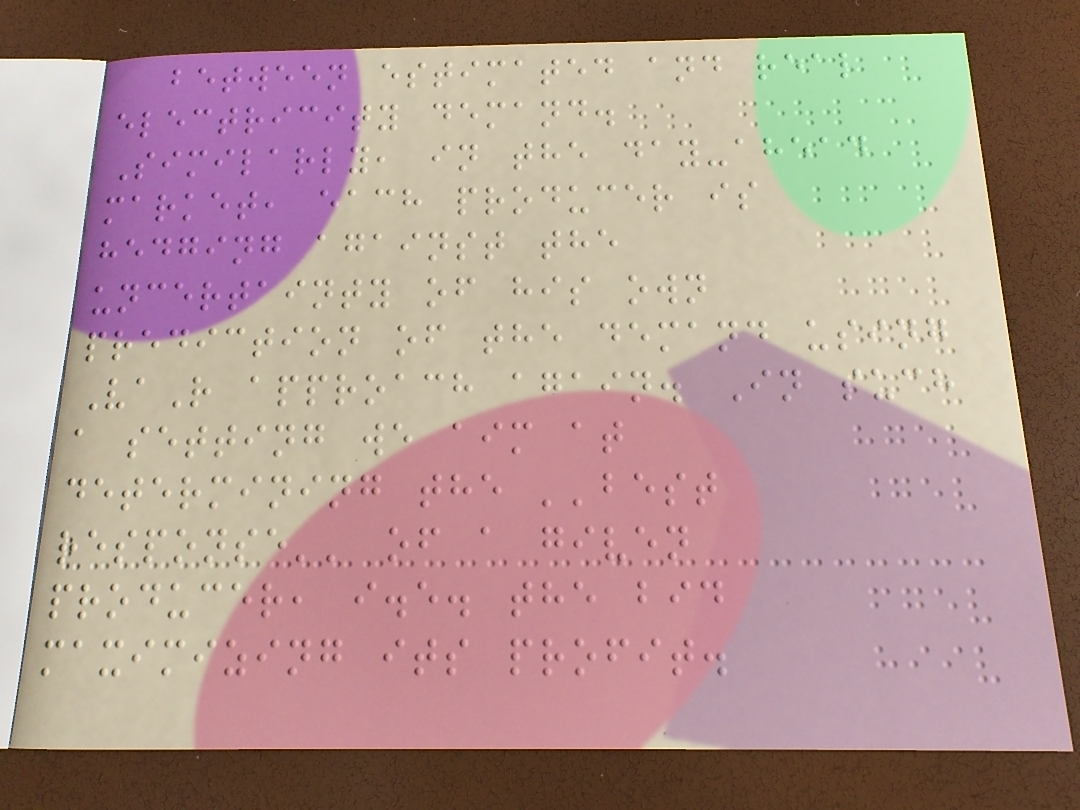between estimated and real
electricity demand.
Similarly, in the day-ahead
market, each producer is
hedging against the
uncertainty of his own
prediction of the demand using
VaR approach again. In such
a setting we aim at
determining the ''best
response'' of a given
producer, i.e. the bid
maximizing its profit.
